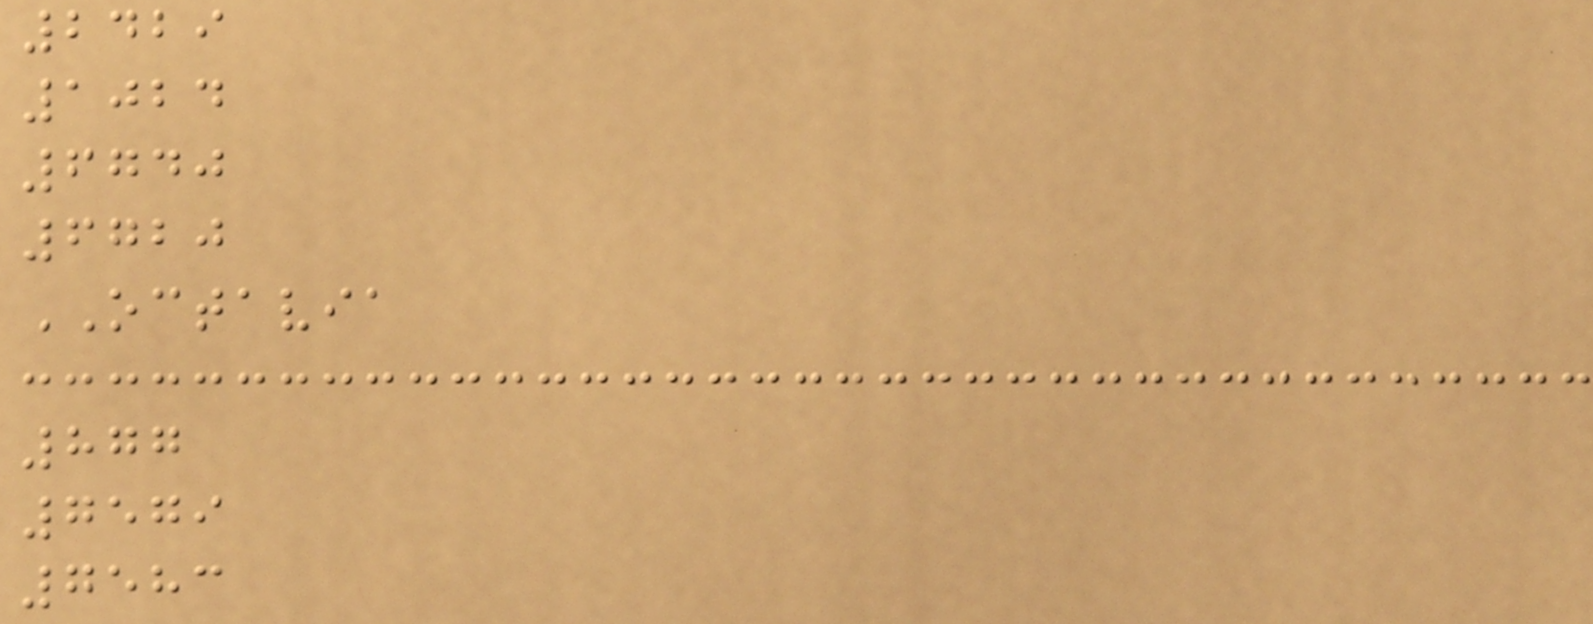2429
1024
6740
6720
OCTAVIA
877
7579
7583
